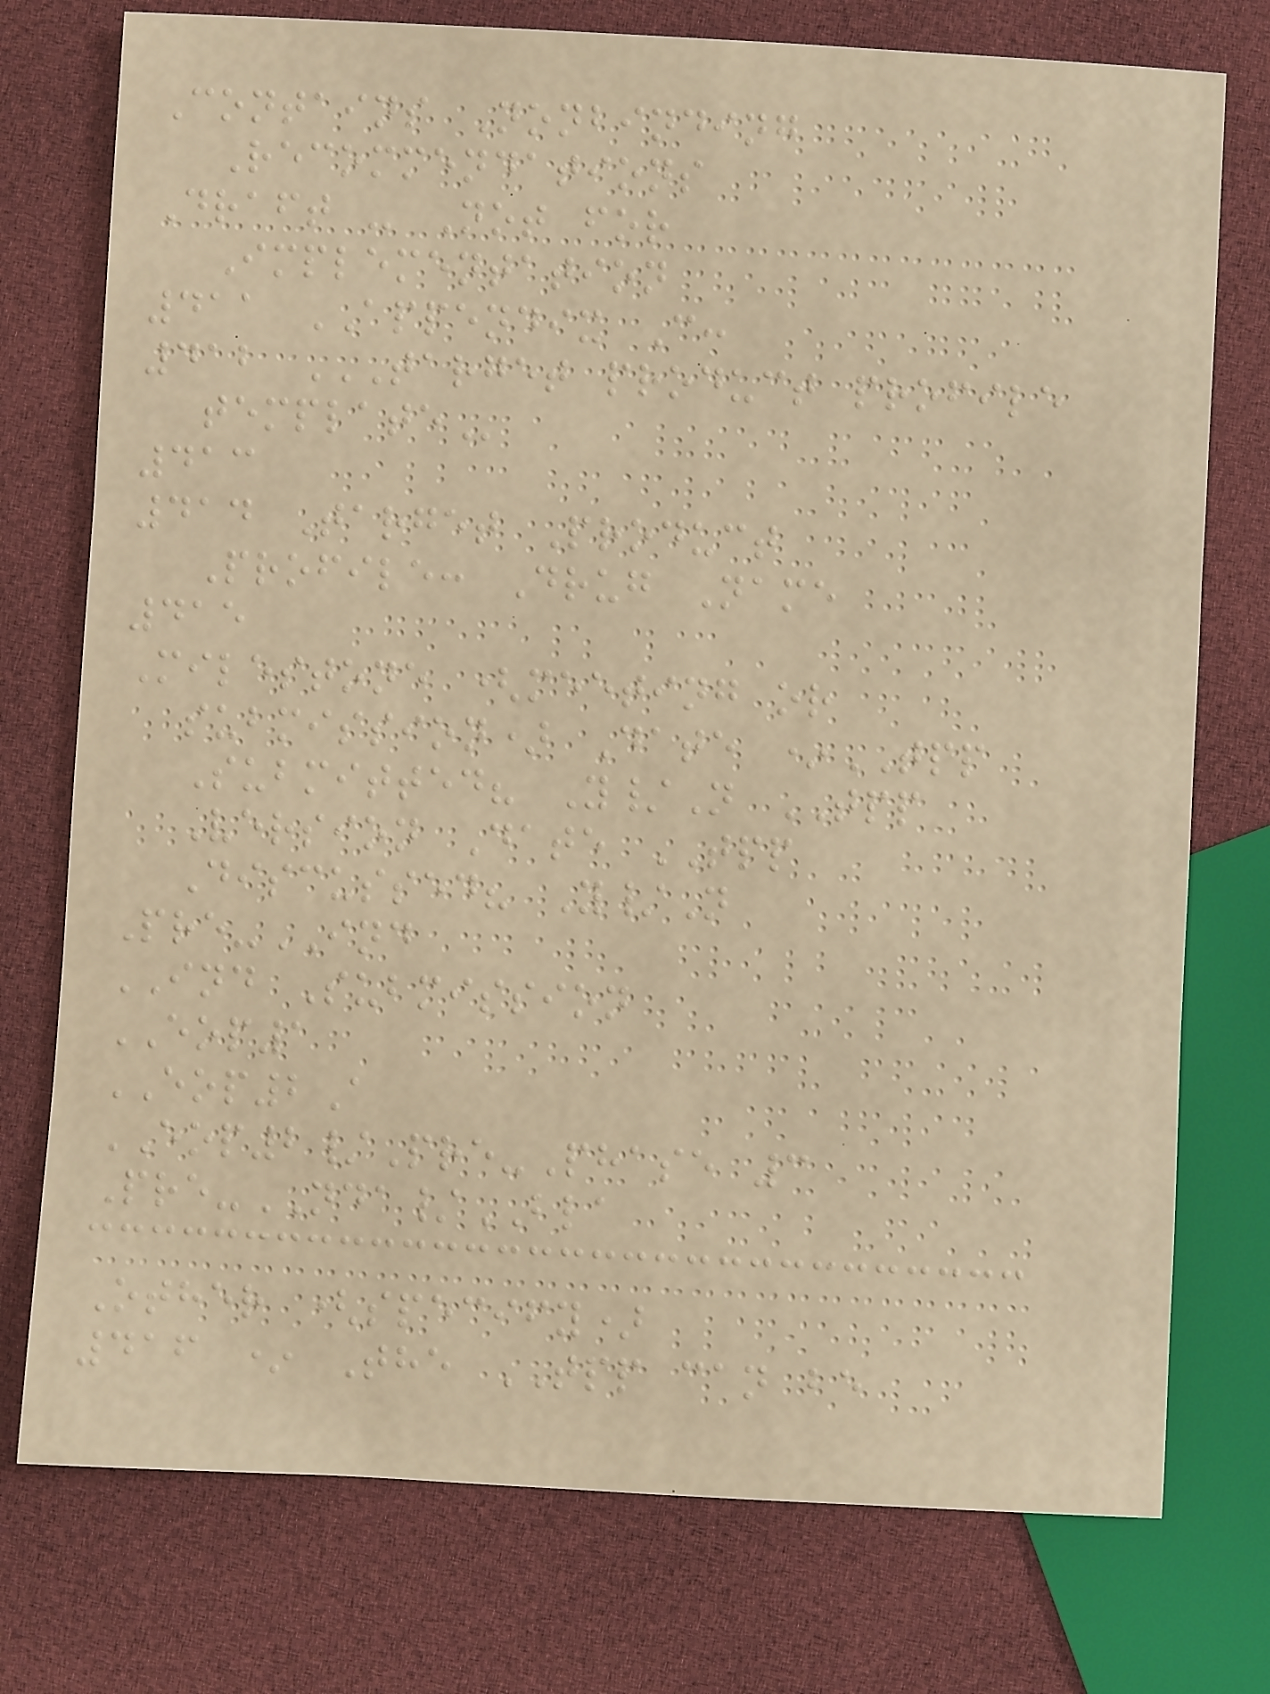Contains Nonbinding
Recommendations
Draft - Not for
Implementation
411 APPENDIX C:
412 TARGET PRODUCT PROFILE
TEMPLATE
413
414 Target Product
Profile: Drug Name
415
Milestone (meeting or
submission) Date *TPP
Submitted? Y/N TPP
Version Date TPP
Discussed? Y/N
Pre-IND
IND Submission
EOP1
EOP2A
EOP2/Pre-Phase 3
Pre-NDA/BLA
Other (specify)
416 * The TPP can be
